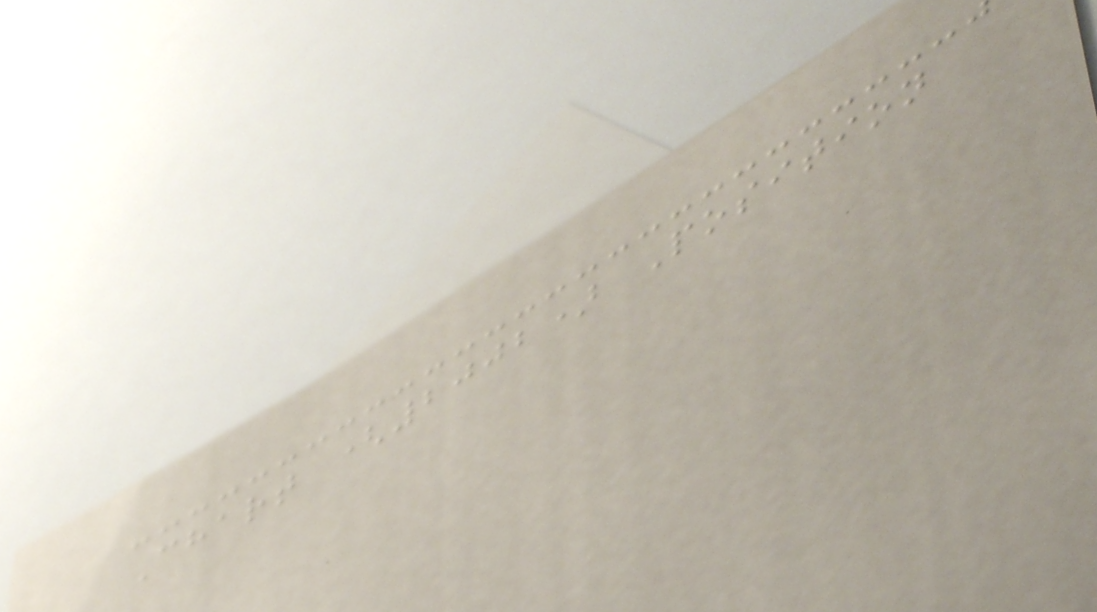Chart (2002) Position
